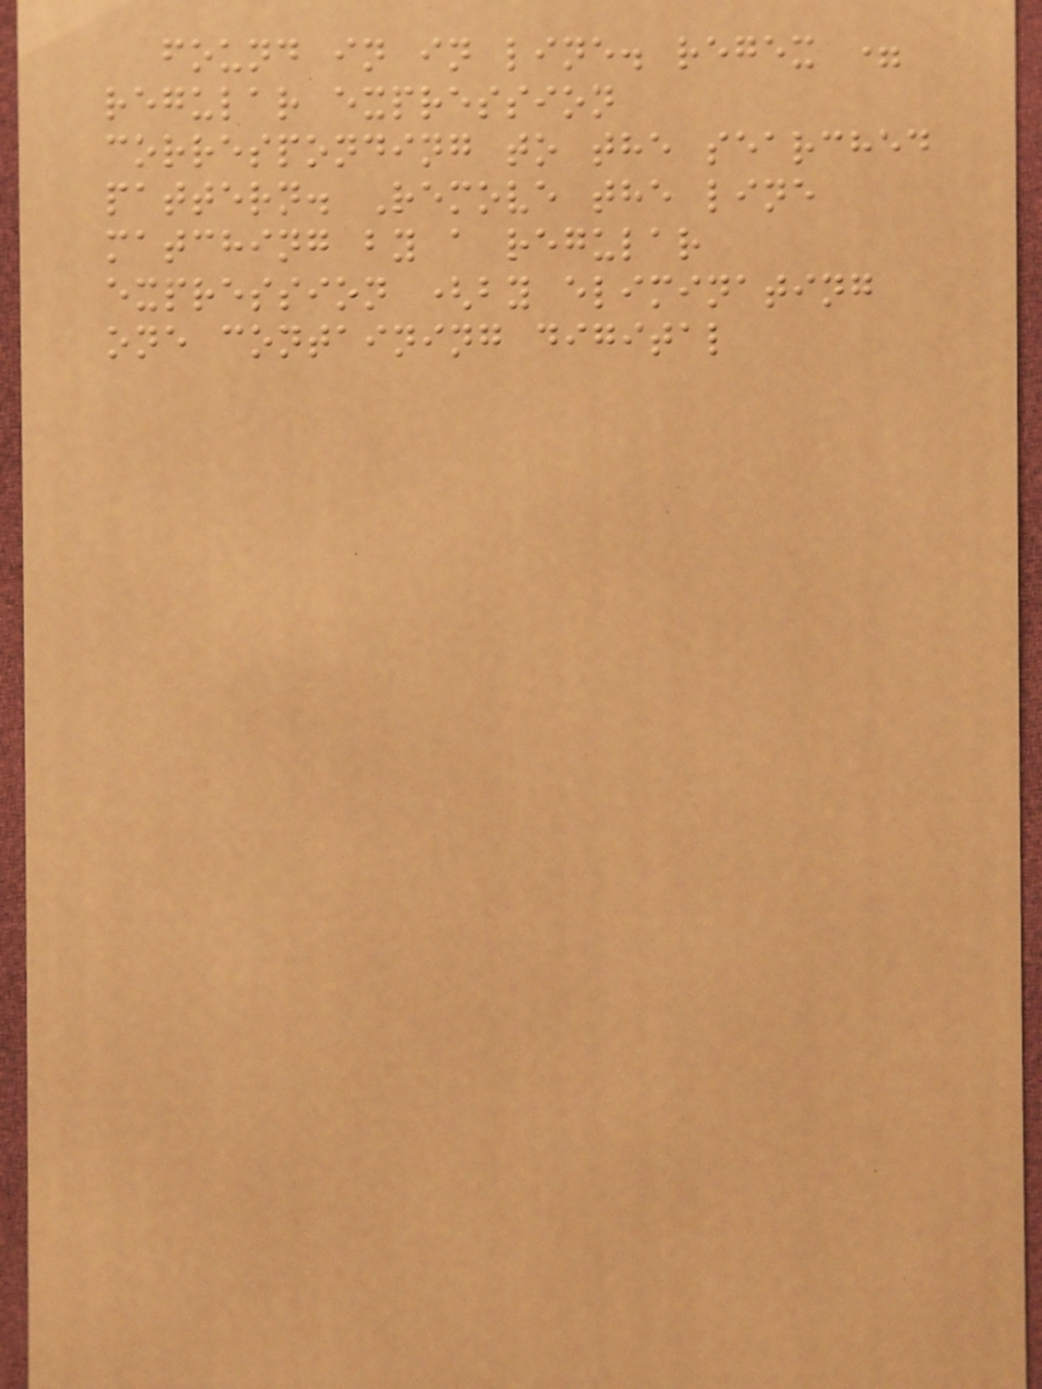found in in line. regex =
regular expression
corresponding to the searched
pattern. Remove the line
matching by a regular
expression (by eliminating
one containing digital
